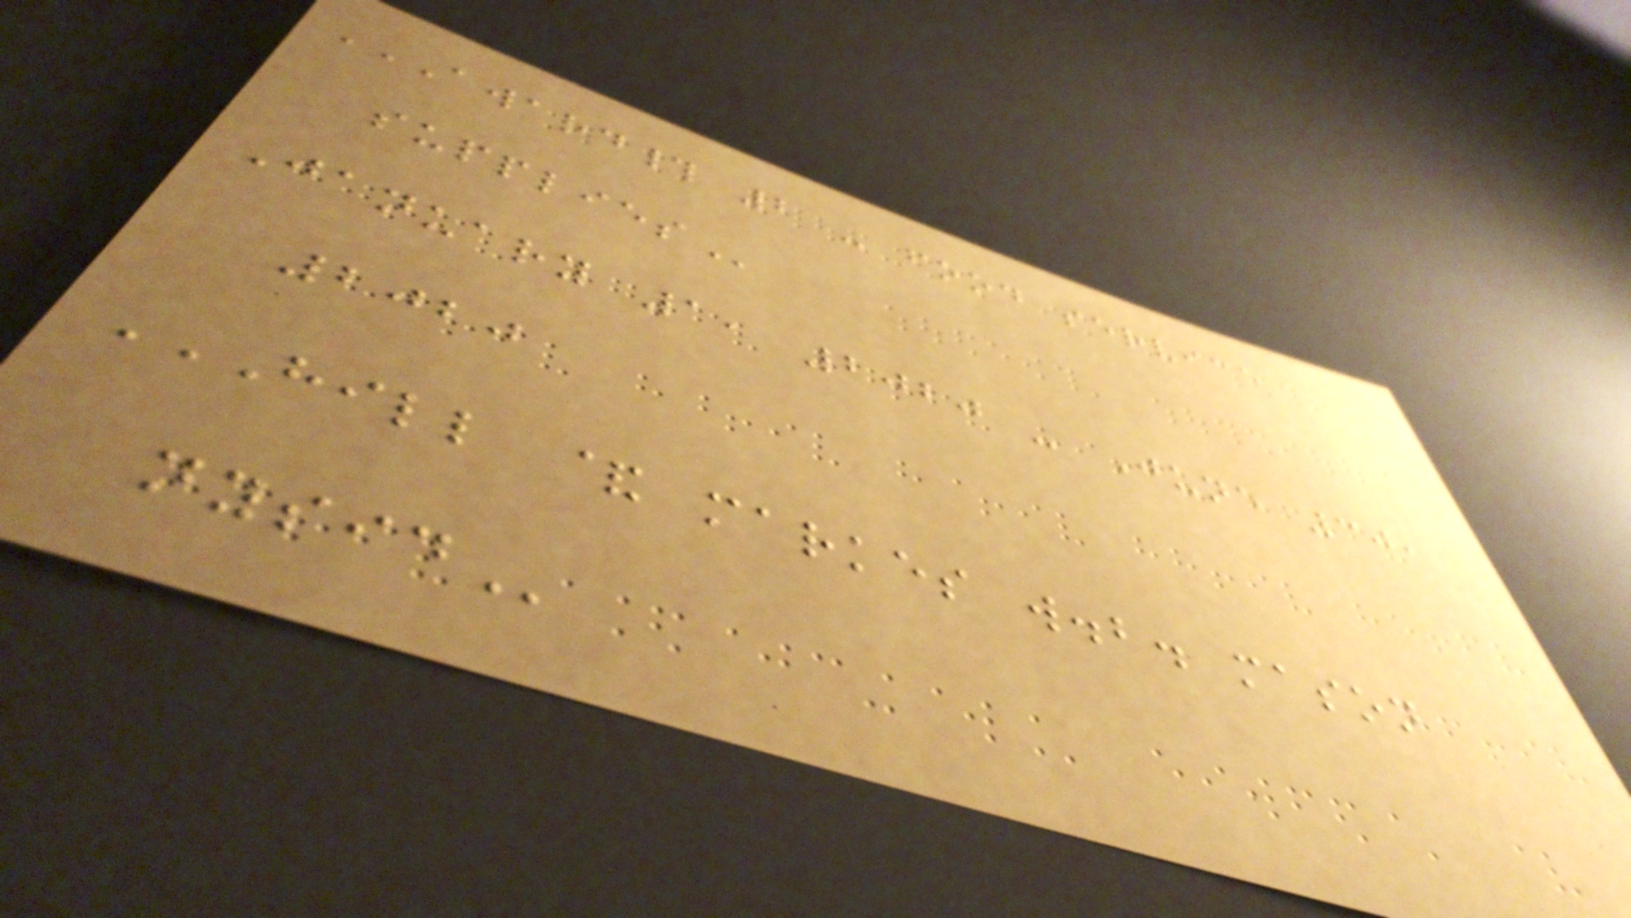AWARD# 2 - FOOD SERVICE
SUPPLIES
January 1, 2020 - June 30,
2020
HILL & MARKES W.B. MASON
NYSID
